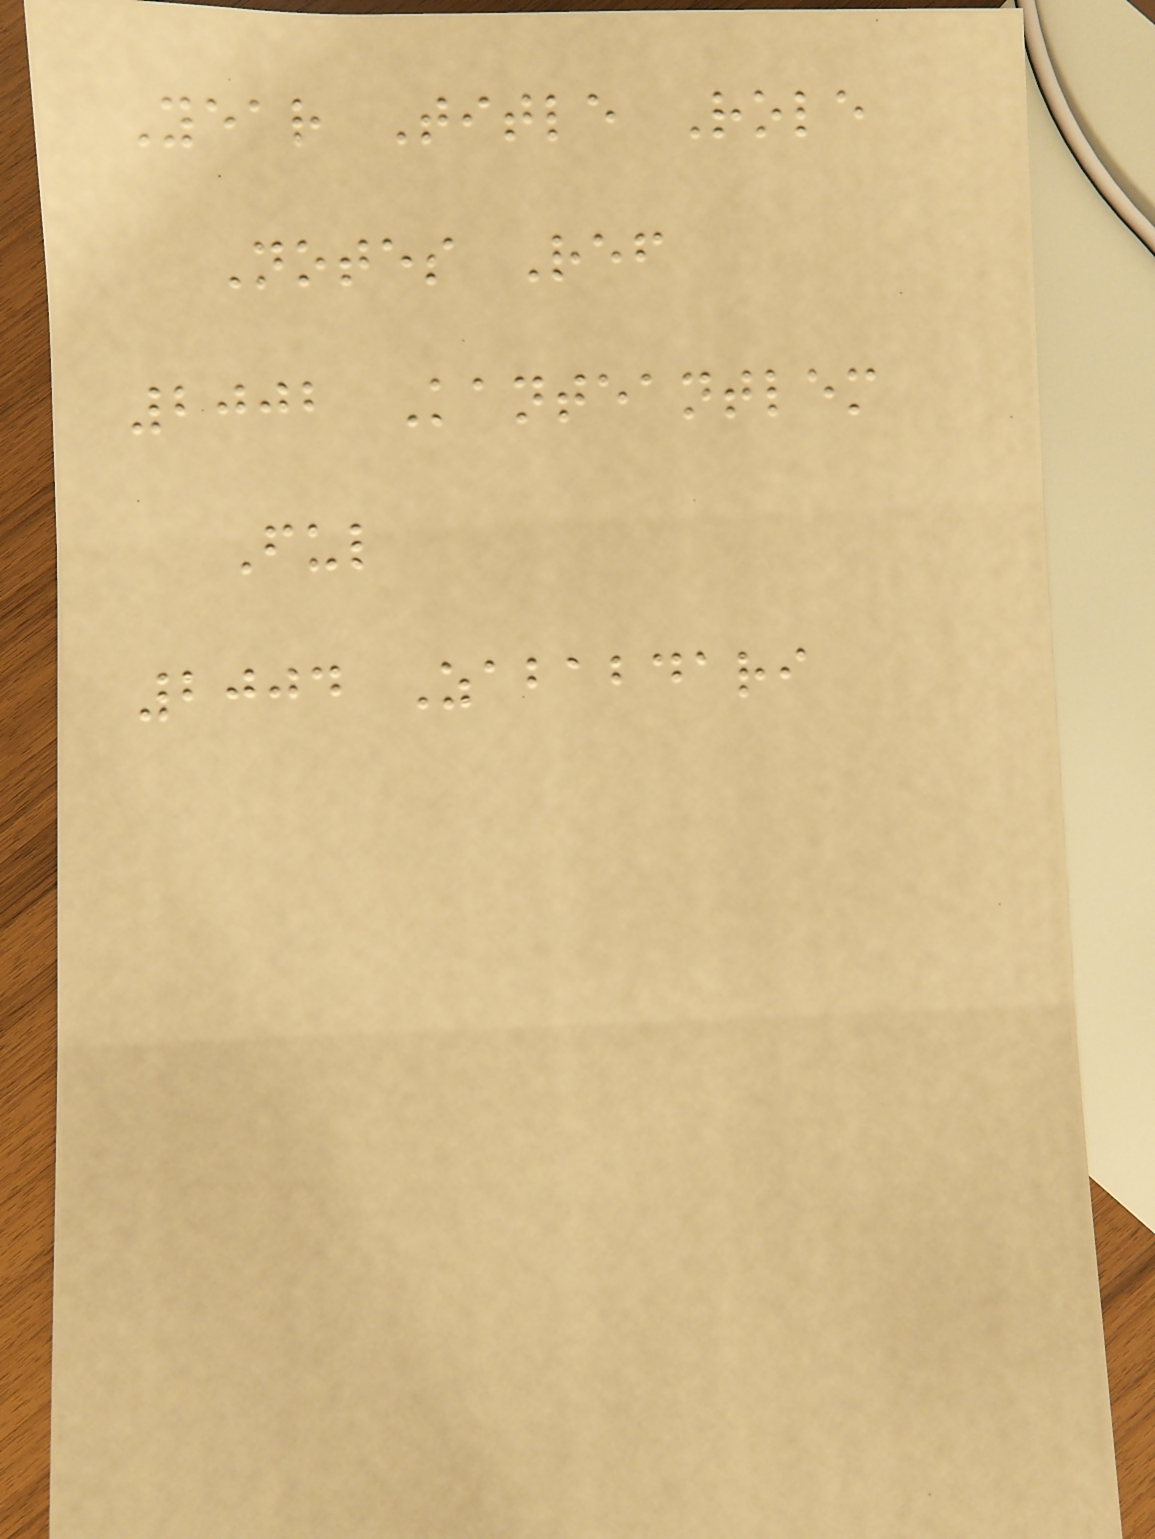Year Title Role
Notes Ref
2002 Kanteantlem
Ful
2004 Zababdari
